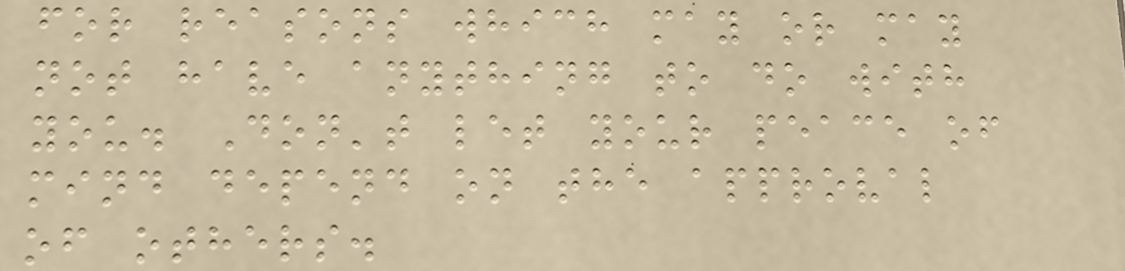for reasons which may or may
not have anything to do with
you. Don't let your peace of
mind depend on the approval
of others.
